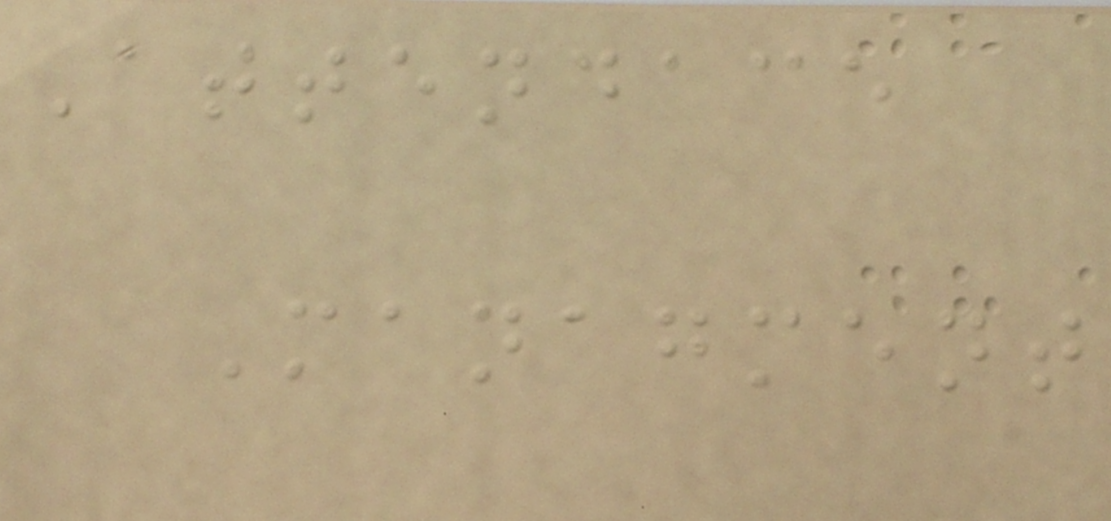Attendace
Managment
